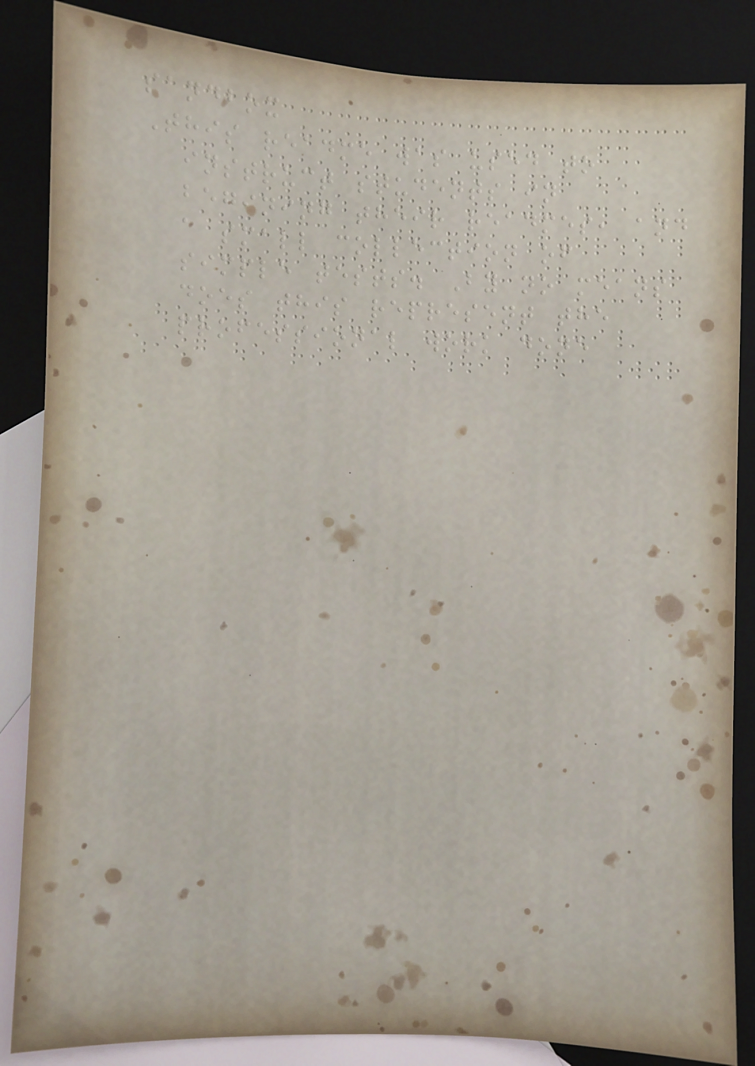sandbox
This readme was used to
instruct students in
begining their readmes, and
a small collection of
simple tests. By no means
does this represent the
professional work done
